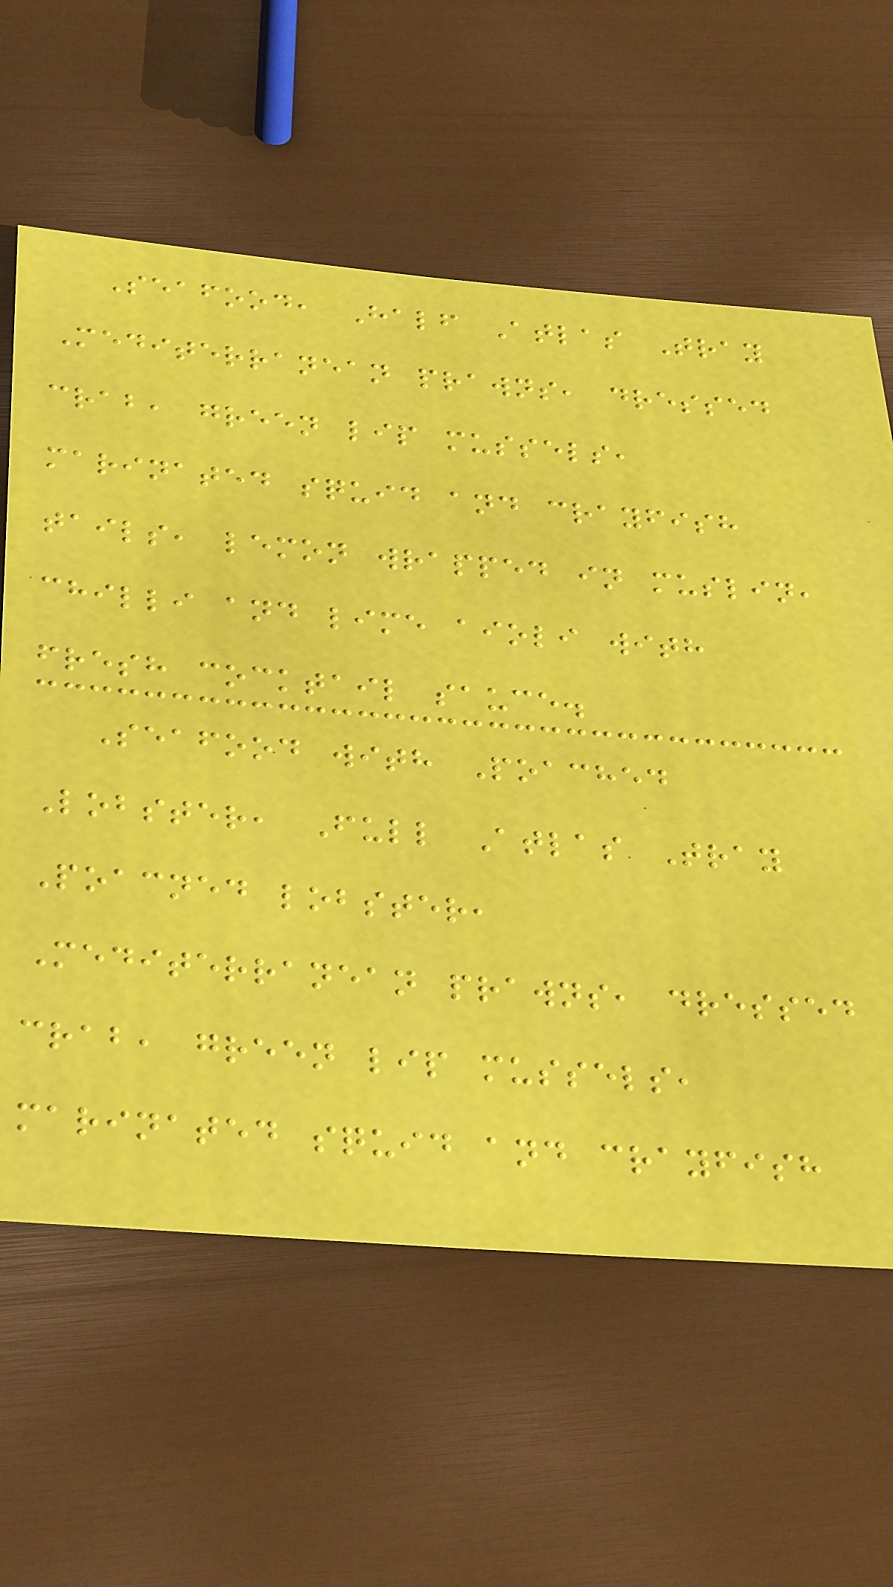Seafood, Half Atlas Tray
Mediterranean prawns, dressed
crab, green lip mussels,
marinated squid and crayfish
tails, lemon wrapped in muslin,
chilli and lime aioli with
fresh cocktail sauce.
Seafood with Poached
Lobster, Full Atlas Tray
Poacned lobster,
Mediterranean prawns, dressed
crab, green lip mussels,
marinated squid and crayfish
